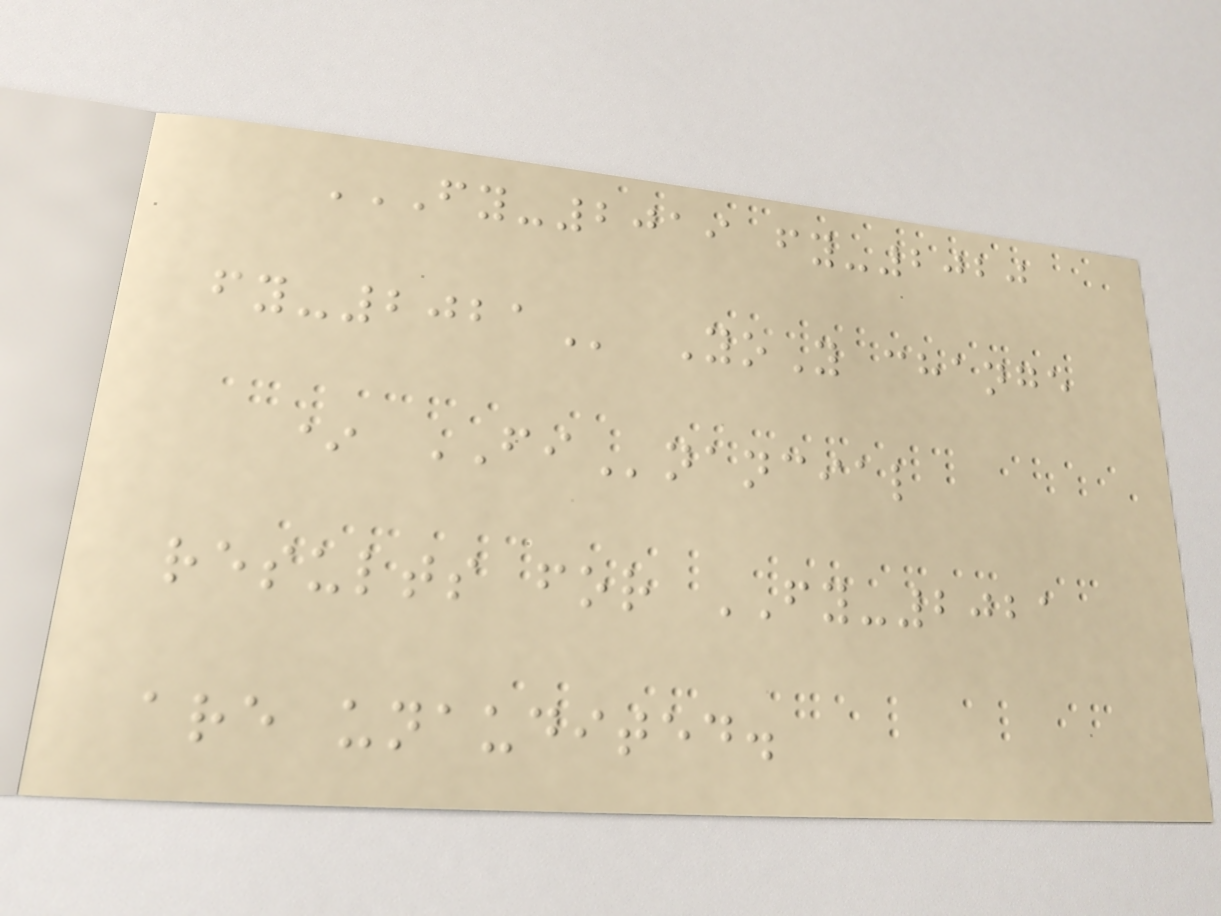FY-2019 FY-2020
FY-2021 YoY change
* FInancial
results for FY-2021
are unaudited.
